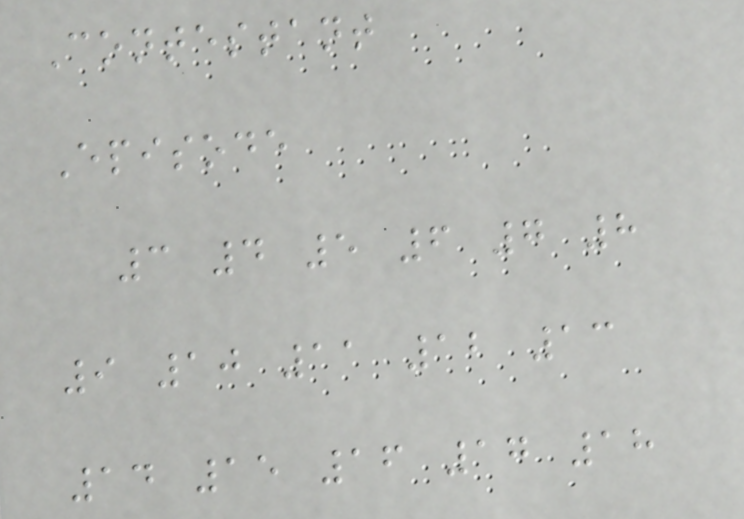Contestant
Episode
3 4 5 6 7 8
9 10 11 12 13
14 15 16 17 18
